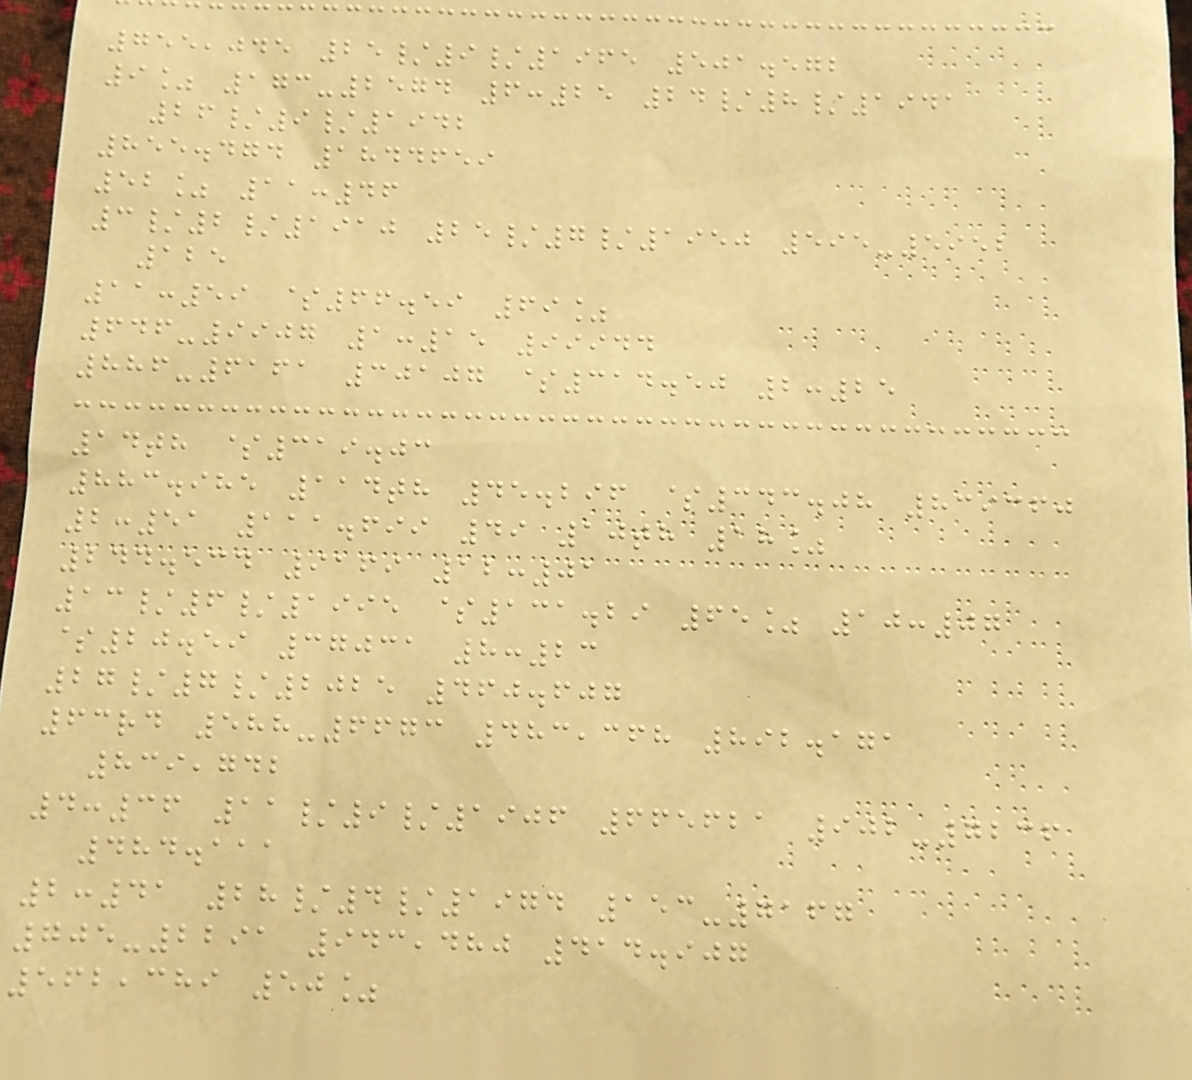755,045 25/9/1965 501.572
9% 173-2574 6:25 24/8/1941
26/9/1942
855.474 1844659
52% 11:46
3/2/1910 25/7/1950 595-5952
125
11:59 $66.59 69%
646-9907 1:15 99944
886-6161 30107 $314.50 2:25
14th $319.03
883.985 114th 45.296 $343.08 839360
2:51 111.699 49 10th 18%
244.534 9169 12:01
13/6/1995 $131.29 65% 10:07
$20.59 37031 8:23
27/7/2025 460.607
63rd 588-6673 483,368 892.171
839,742
4:36 11/9/1906 665621 902-7236
484.111
2:41 28/4/1974 153-7167
705-2291 943,480 414.907
562,389 50%
